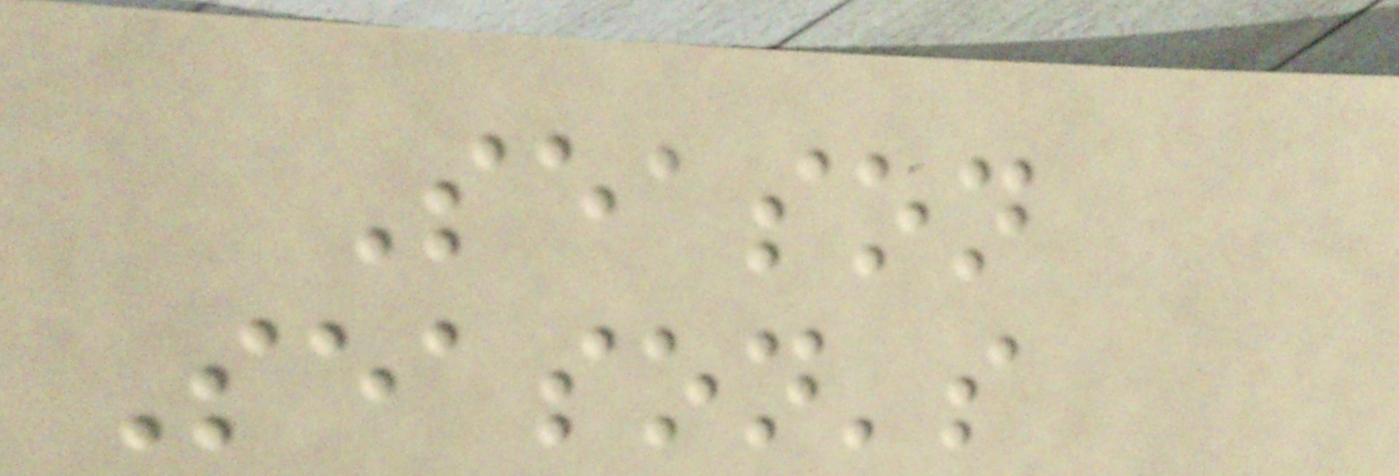Season
Season's
